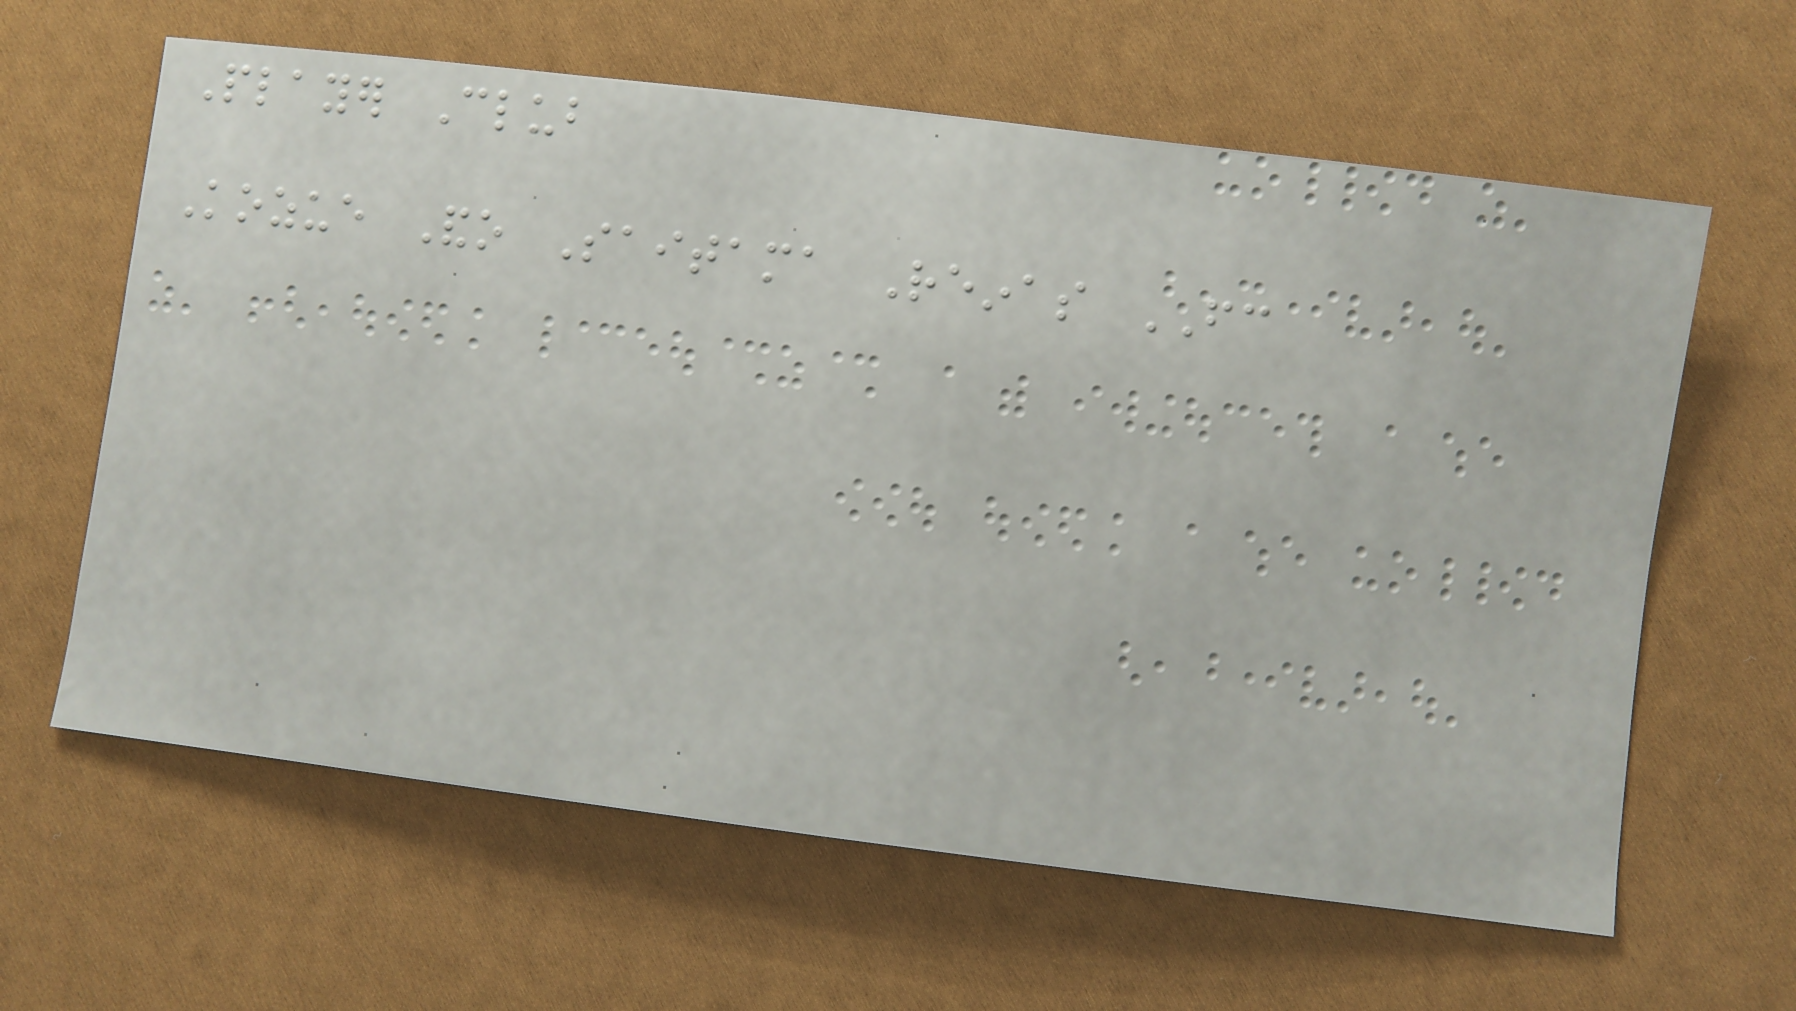Player Club
Kozue Ando Saitama Reinas FC
